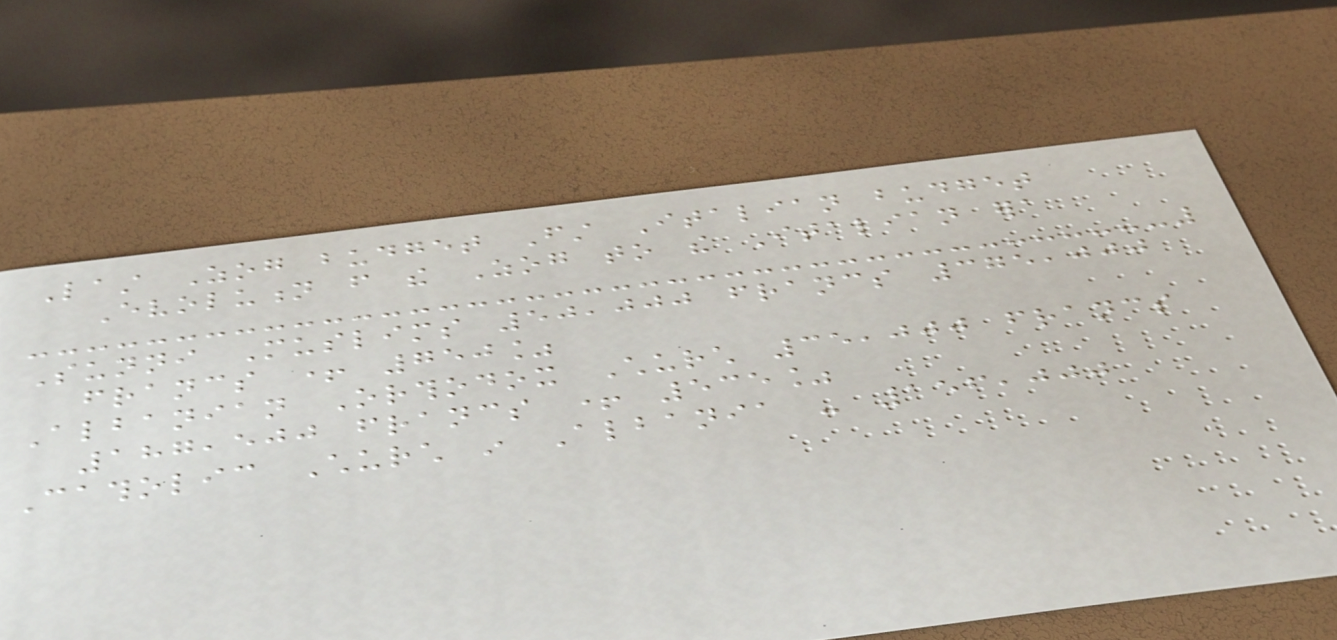Last Zog budget First Italian budget
Evolution from the Zog to the Italian era
Sunni Muslims 50,000 francs 375,000
francs + 750%
Albanian Orthodox Church 35,000 francs
187,500 francs + 535%
Catholic Church in Albania - 156,000
